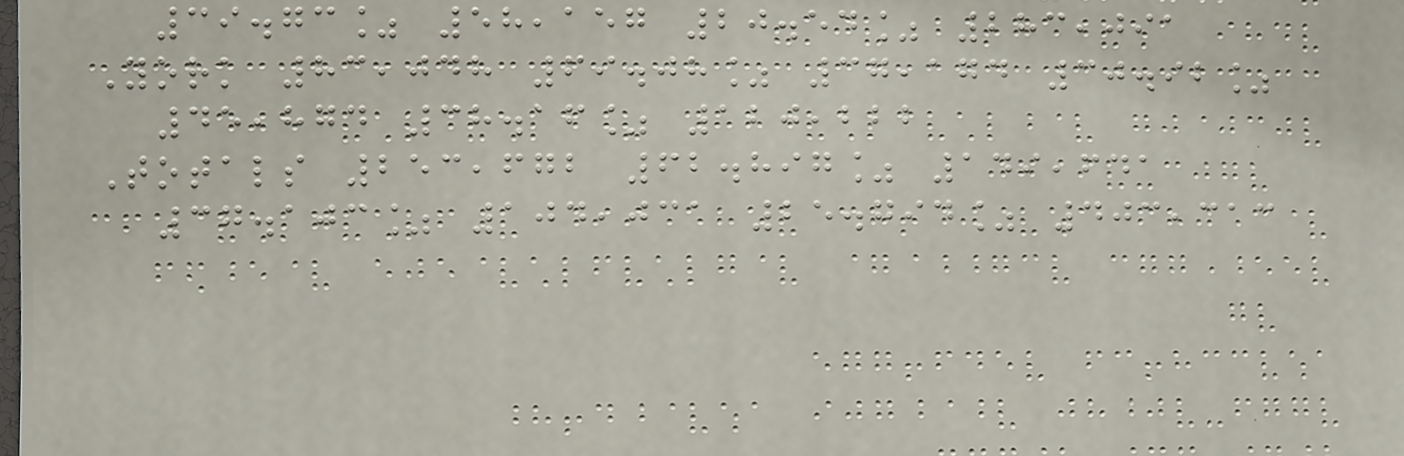39.73% 58,157 20.54% 283,091
York 83,048 69.08% 37,174 30.92%
45,874 38.16% 120,222
Totals 253,672 62.897% 149,641
37.103% 104,031 25.794% 403,313
